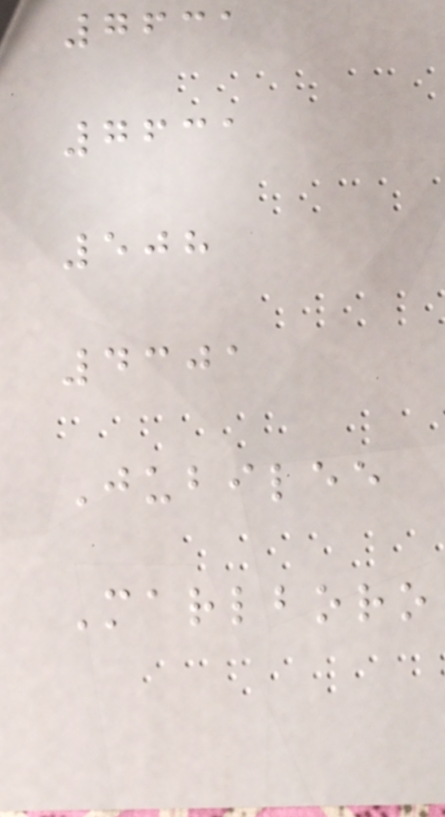7631
7631
508
4301
Jubilee
Marlboro
